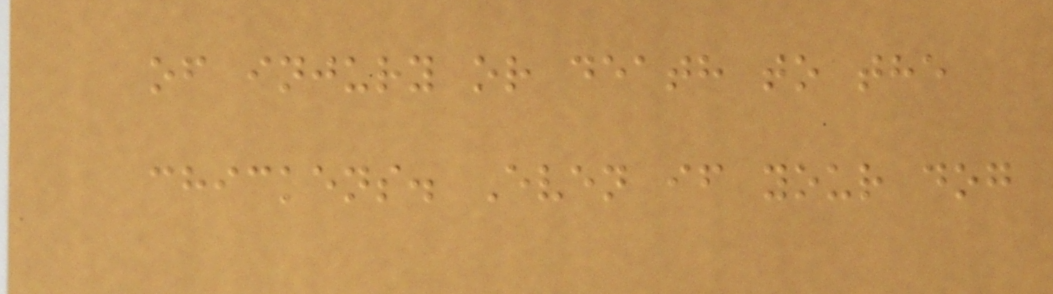of injury or death to the
chickens. Even if your dog
